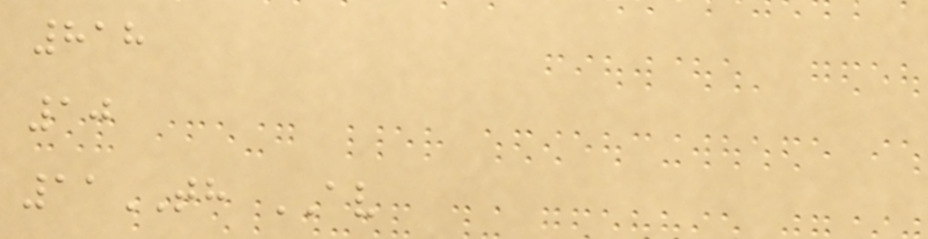818
10
11TH AV
